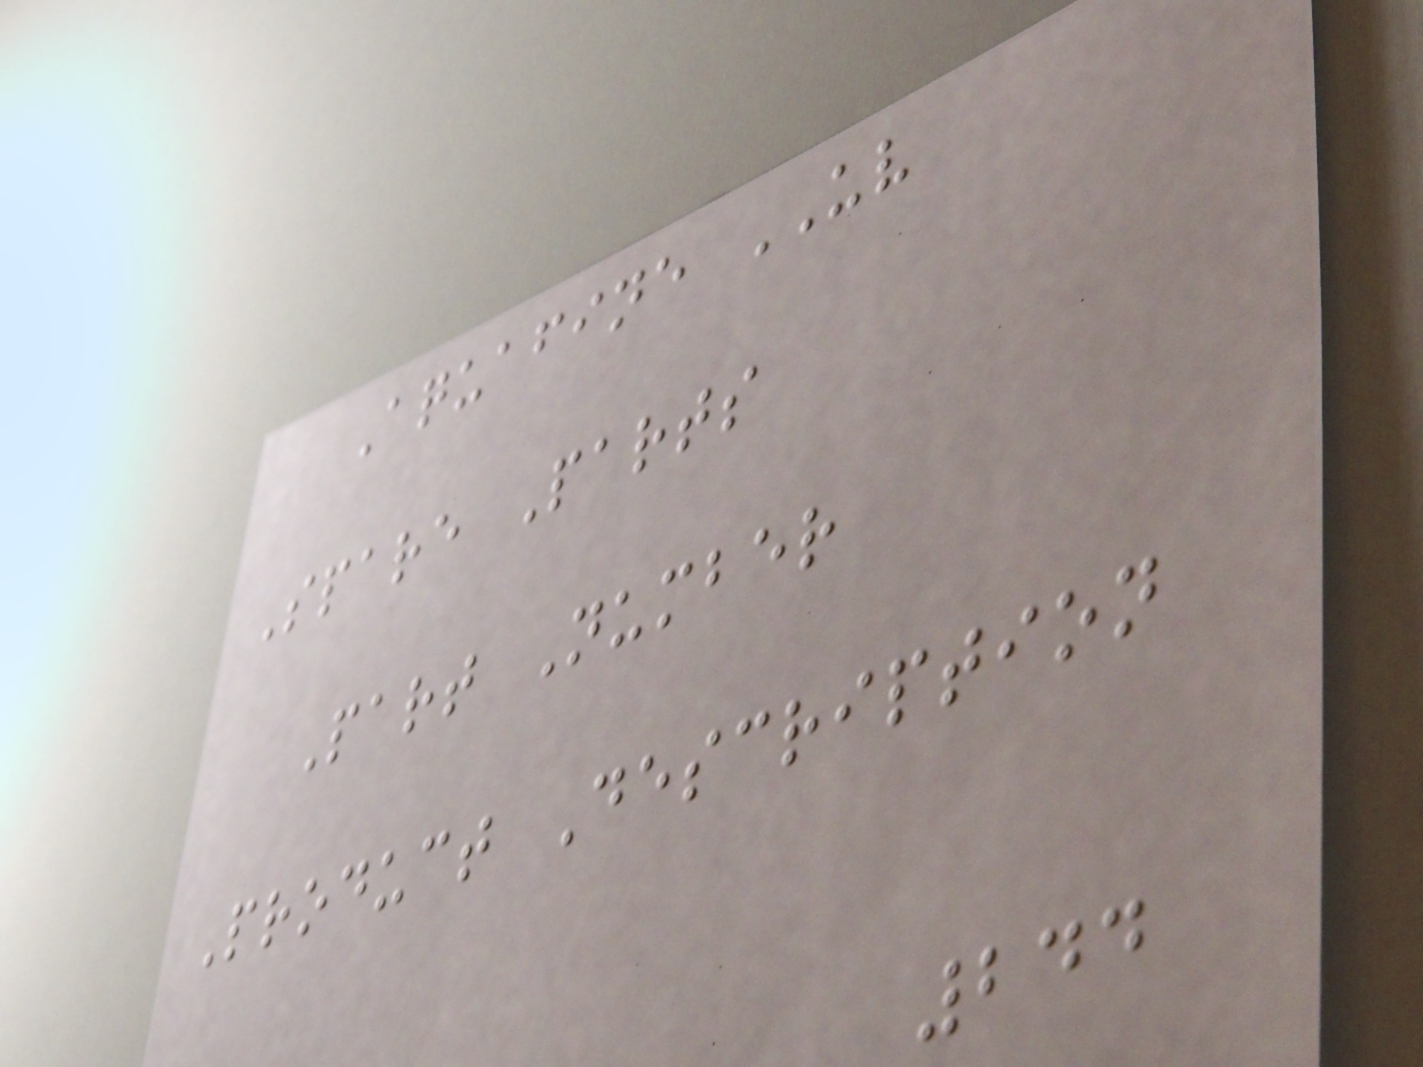Aquafine UV
Spare Parts
Part Number
Product Description
244
